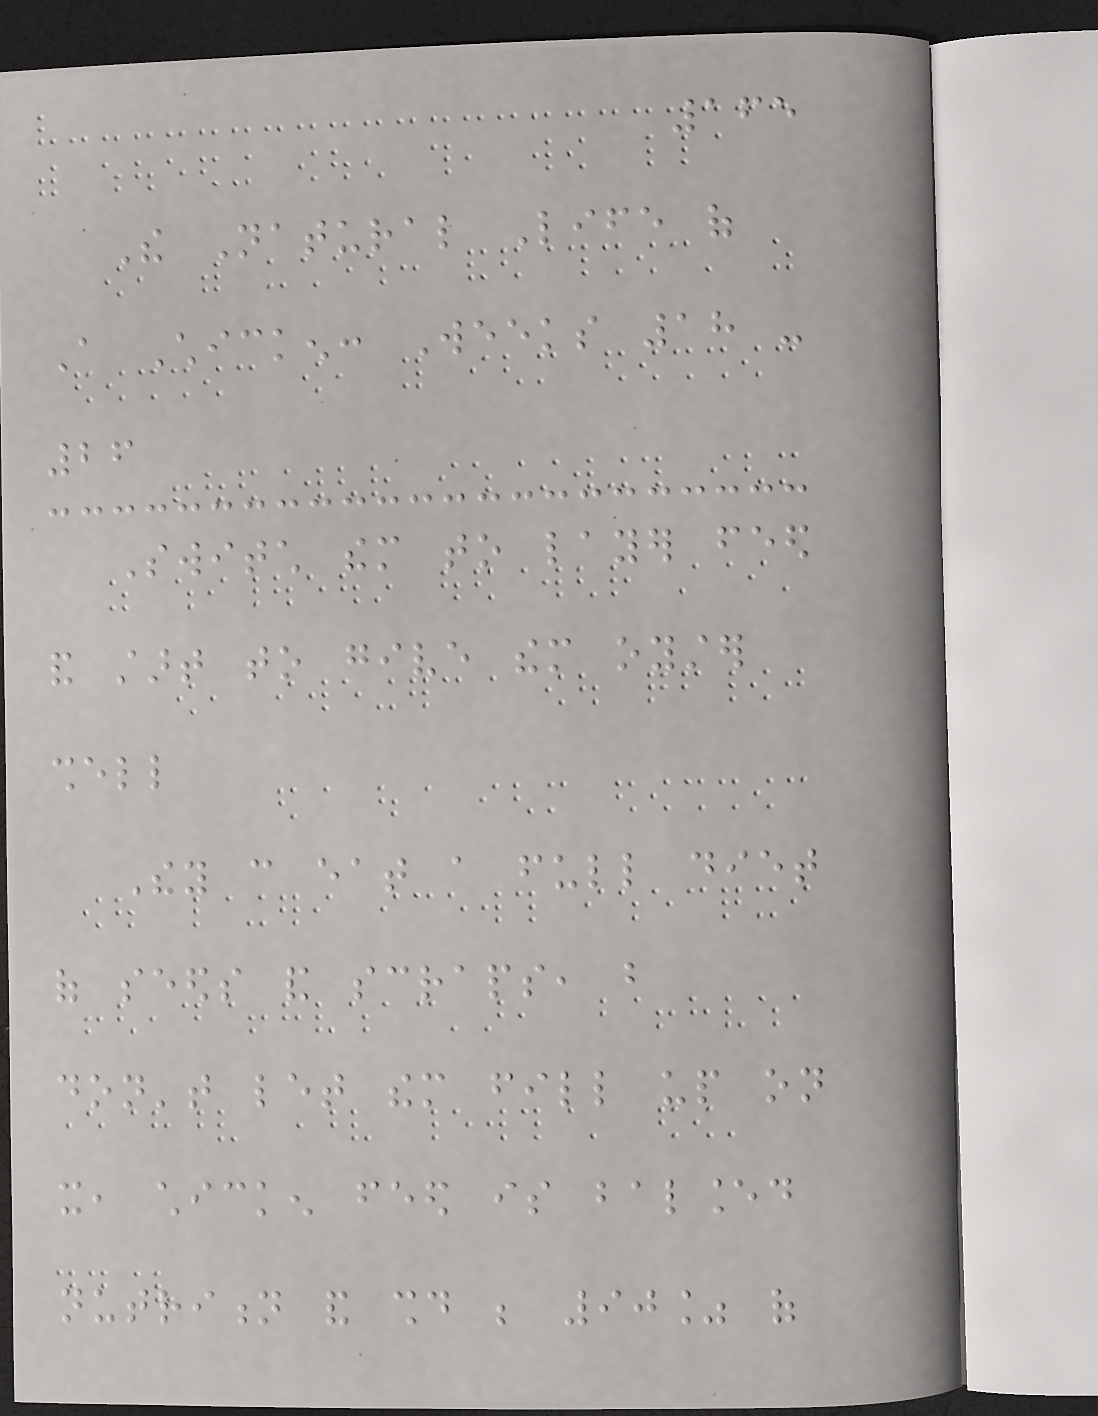165
The Natural Life of
A Chicken: Weeks 18 -
26
Switch them to layer feed
and start to give them oyster
shell
They can eat a full diet
of seeds and scraps, but
don't let them fill up on
it, chicken feed is balanced
nutrition and should be 90% of
